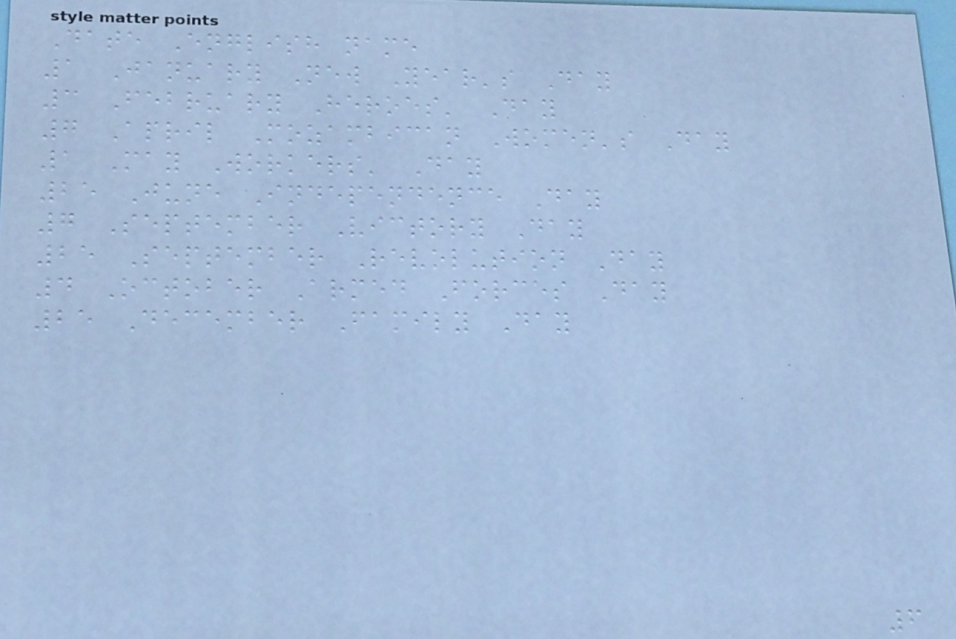Date English name
1 January New Year's Day
3 February Heroes' Day
7 April Mozambican Women's Day
1 May Workers' Day
25 June Independence Day
7 September Victory Day
25 September Revolution Day
4 October Armed Forces Day
25 December Family Day
6
